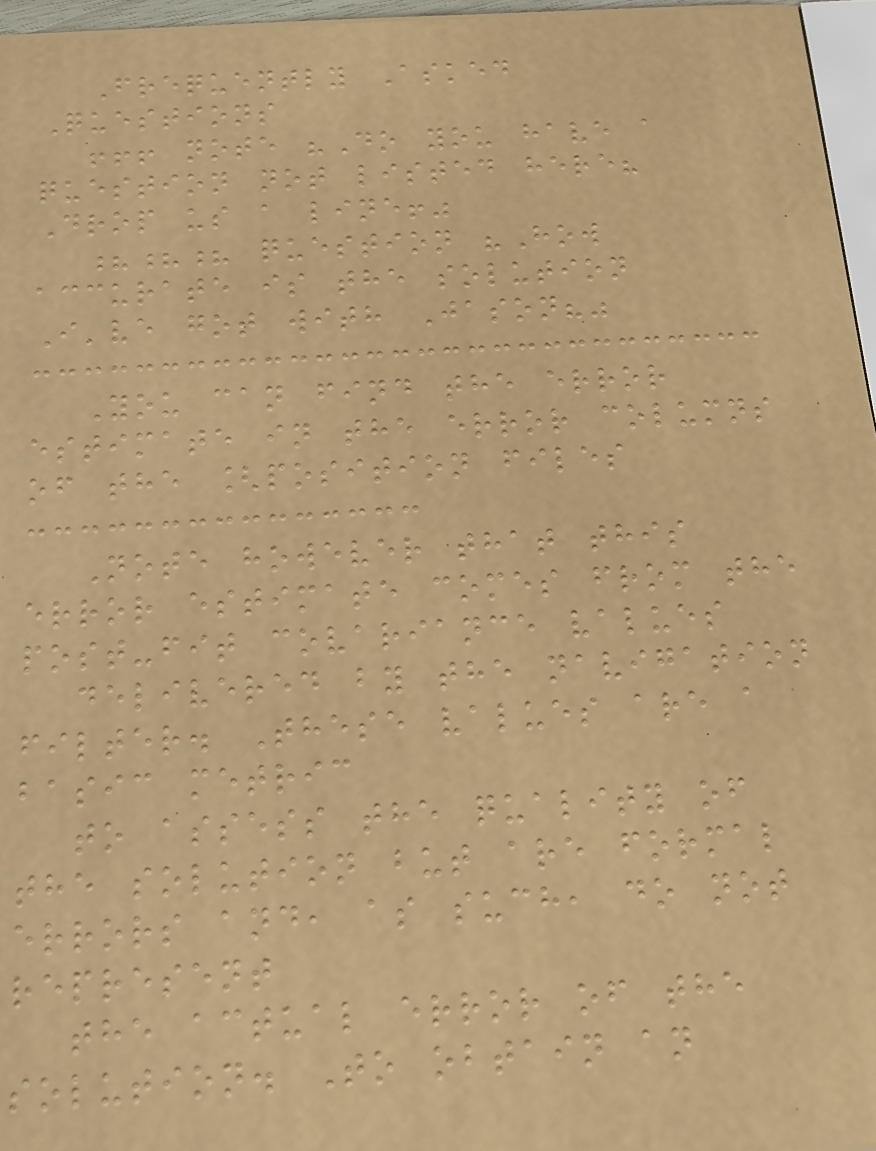Frequently Asked
Questions
!!! note "Do you have a
question not listed here?
Drop us a line!"
??? question "How
accurate is the solution
I've got with Jason?"
You can find the error
estimate in the error columns
of the [position files
Note however that this
error estimate comes from the
post-fit covariance values
delivered by the navigation
filter. These values are a
basic metric
to assess the quality of
the solution but are formal
errors and, as such, do not
represent
the actual error of the
solution. To obtain an
